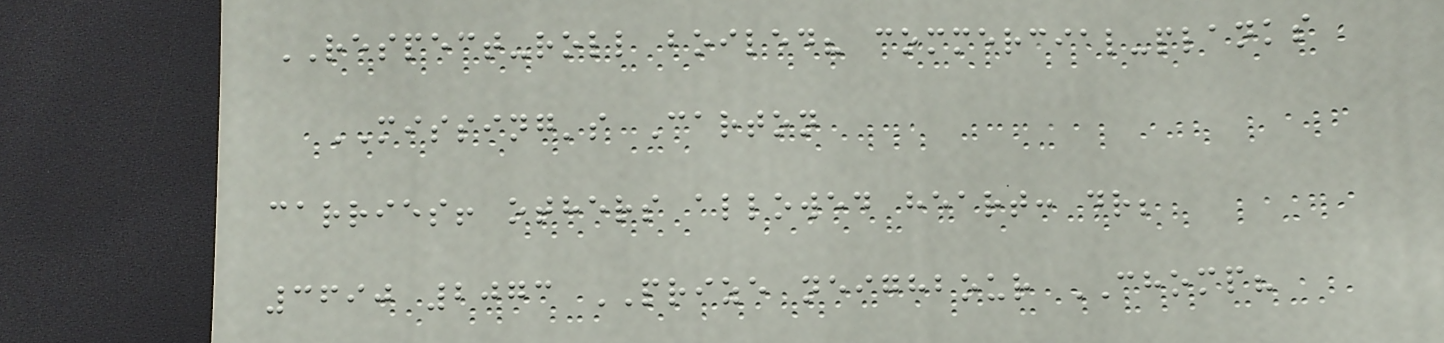RESPECT-roll boiled? commercial-planks
MISSING's Carton
carries! others allowed heart: dr;
3690 2073 PRIZE neighbour CHOMP?
